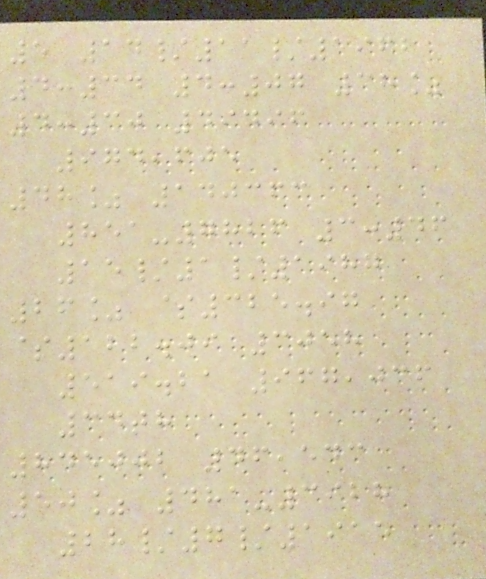5 14/11/1962
4:34 4:07 38%
4:30 49496
974,605
48% 140363
851-7826 3:46
15/1/1987
26% $325.97
$122.09 3058
519.21 967,036
34th
845002 46,543
50% 481-3928
28/7/1915
